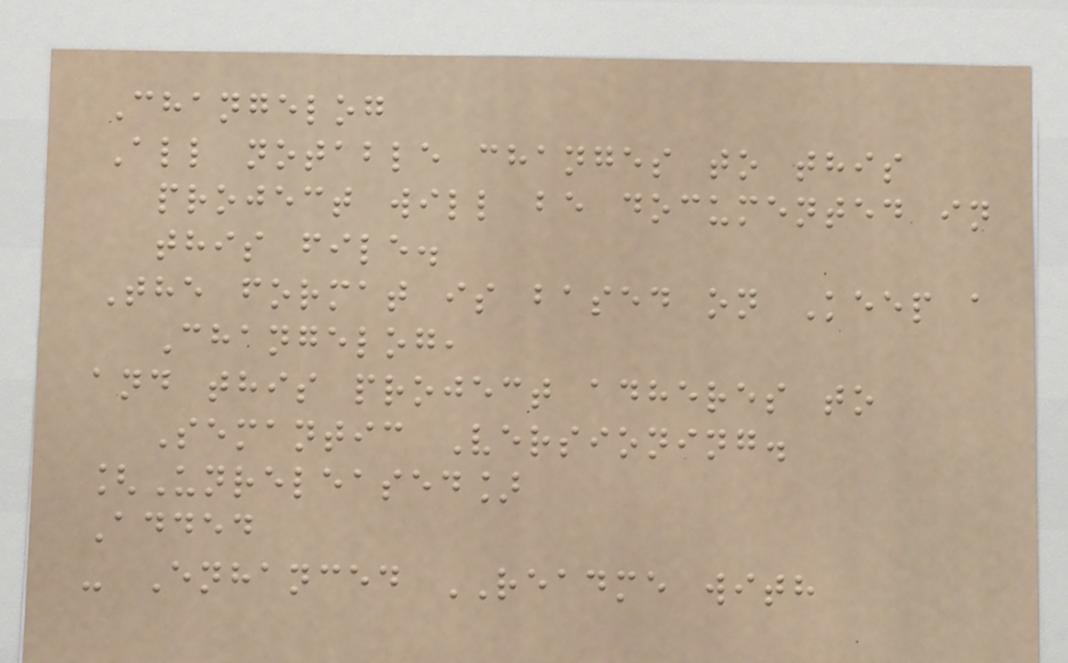Changelog
All notable changes to this
project will be documented in
this file.
The format is based on Keep a
Changelog,
and this project adheres to
Semantic Versioning.
[Unreleased]
Added
- Enhanced README with
